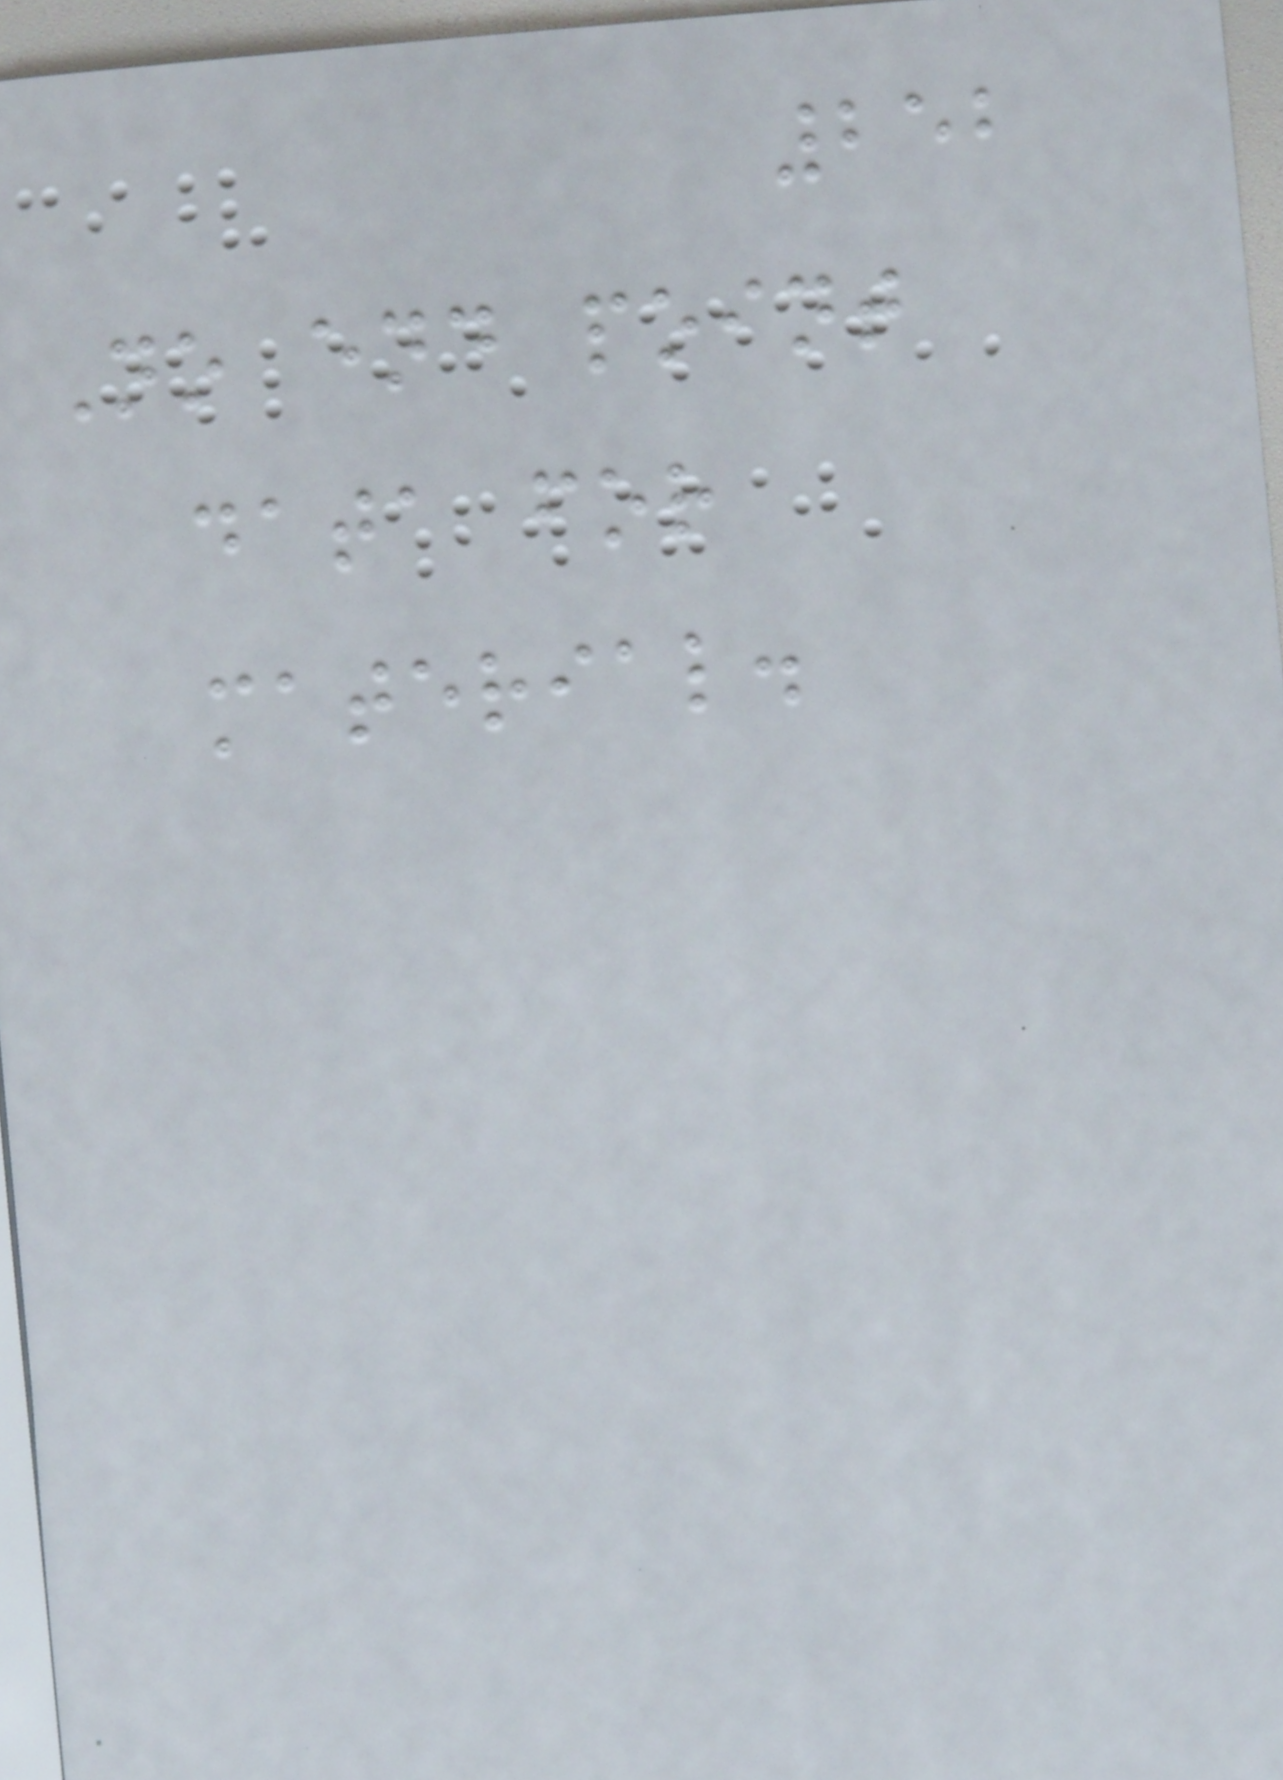252
No end point
data for
material.
